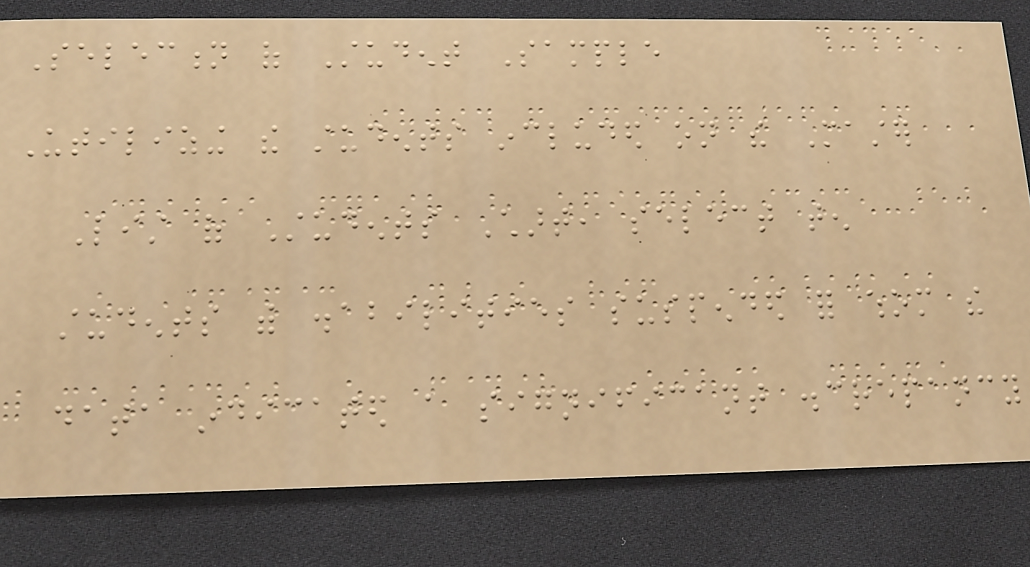Selection of Student Sample
Utilizing the students included on the Master
List of Students Chart, select ten
students with disabilities suspended for whom the
data indicated a significant discrepancy
